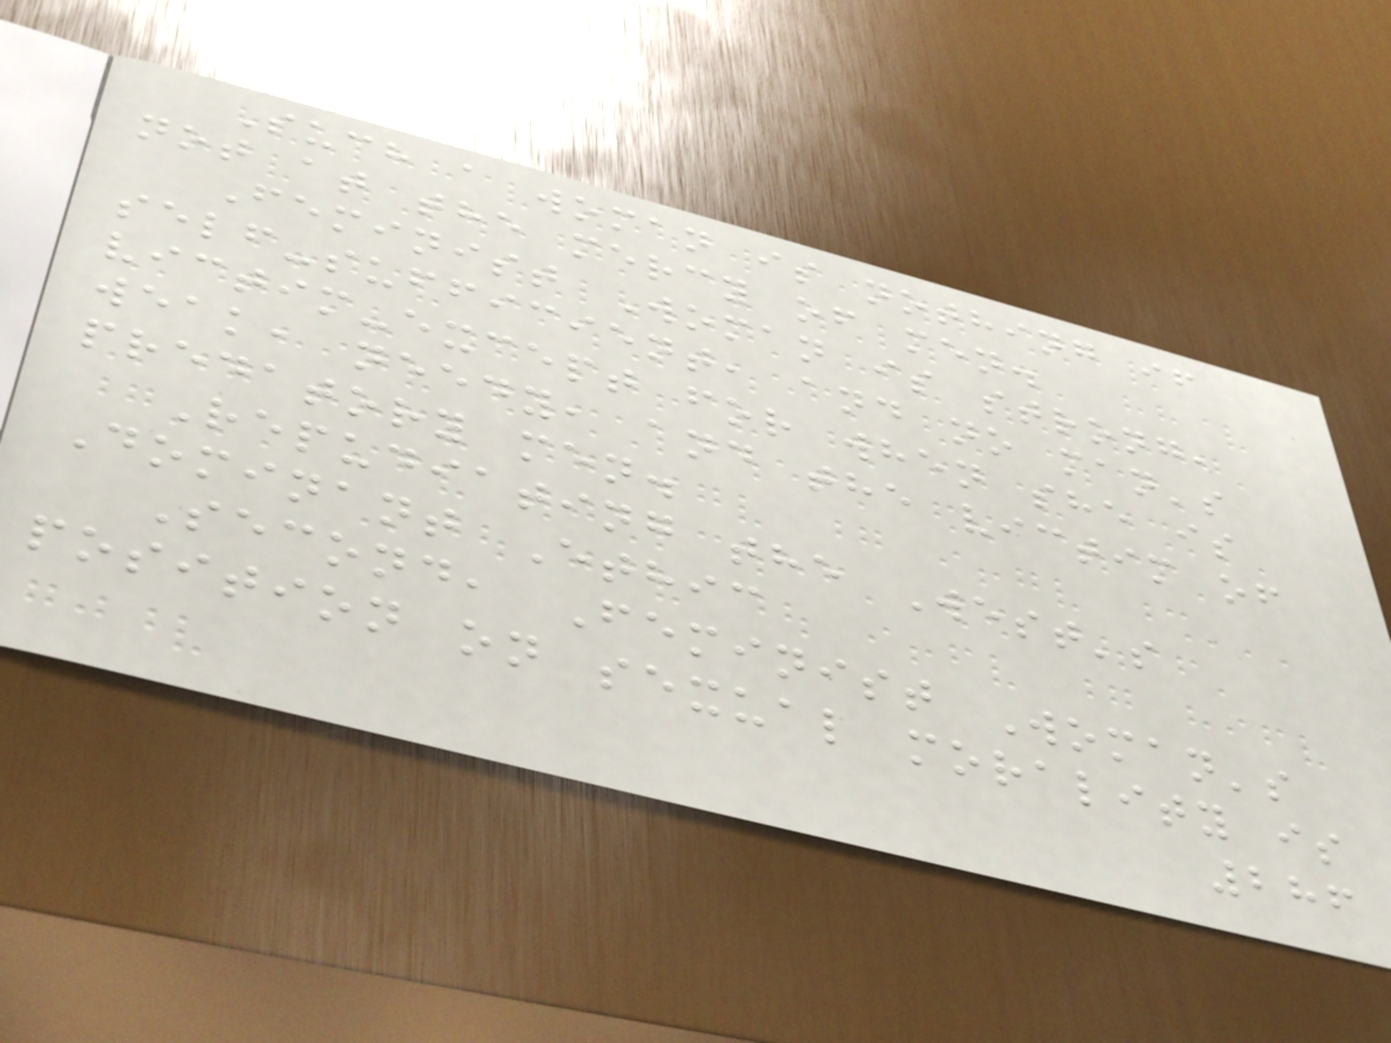Such a woman is nothing if
not at the mercy of men.
Feminist Woman is strong,
self-sufficient, and no man's
victim-except for when she is
weak, needy, and the victim of
predatory men.
Repudiating the West's
Dominant Ethic
Second, Feminist Woman's
position on sexual morality is
286
